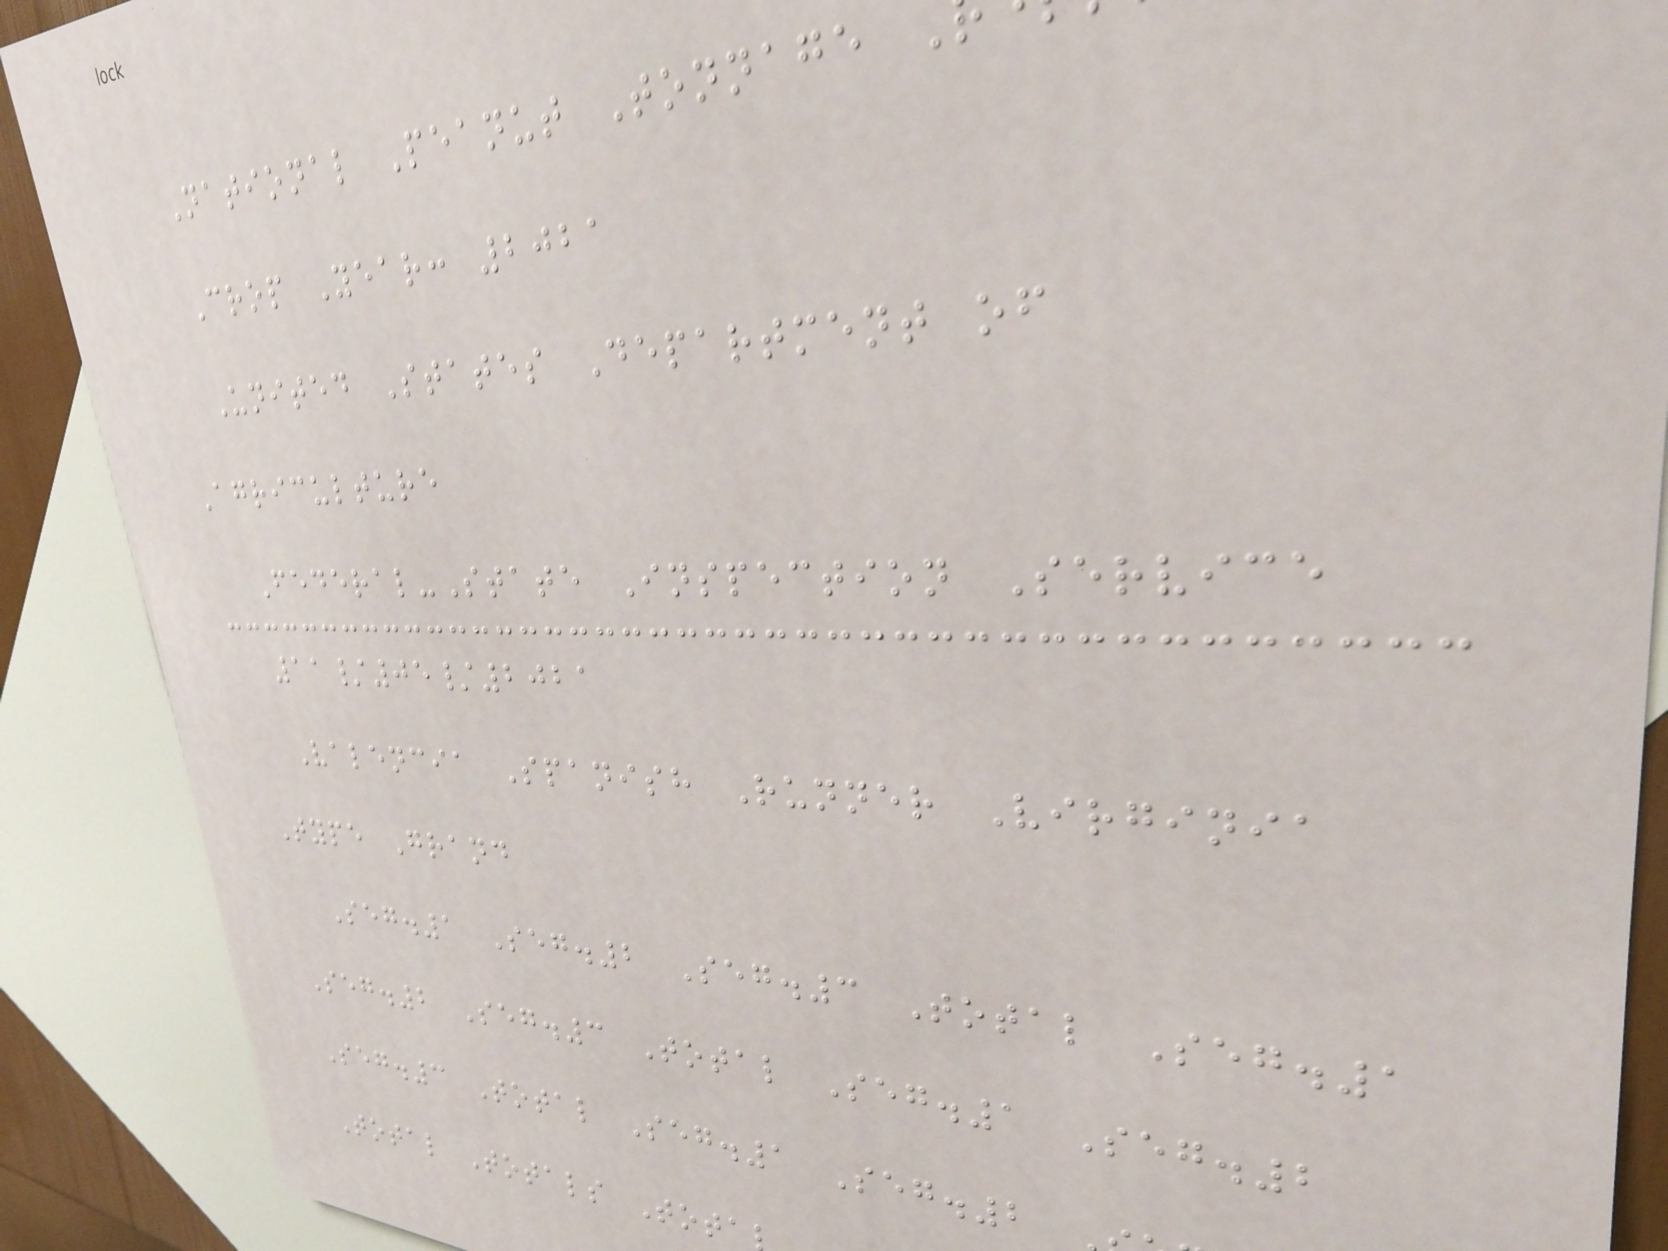National Peanut Tonnage
Crop Year: 2021
United States Department of
Agriculture
Federal-State Inspection Service
11/05/2021
Valencia Spanish Runner Virginia
Type Grand
Seg.1 Seg.2 Seg.3 Total Seg.1
Seg.2 Seg.3 Total Seg.1 Seg.2
Seg.3 Total Seg.1 Seg.2
Total Totals Tota
